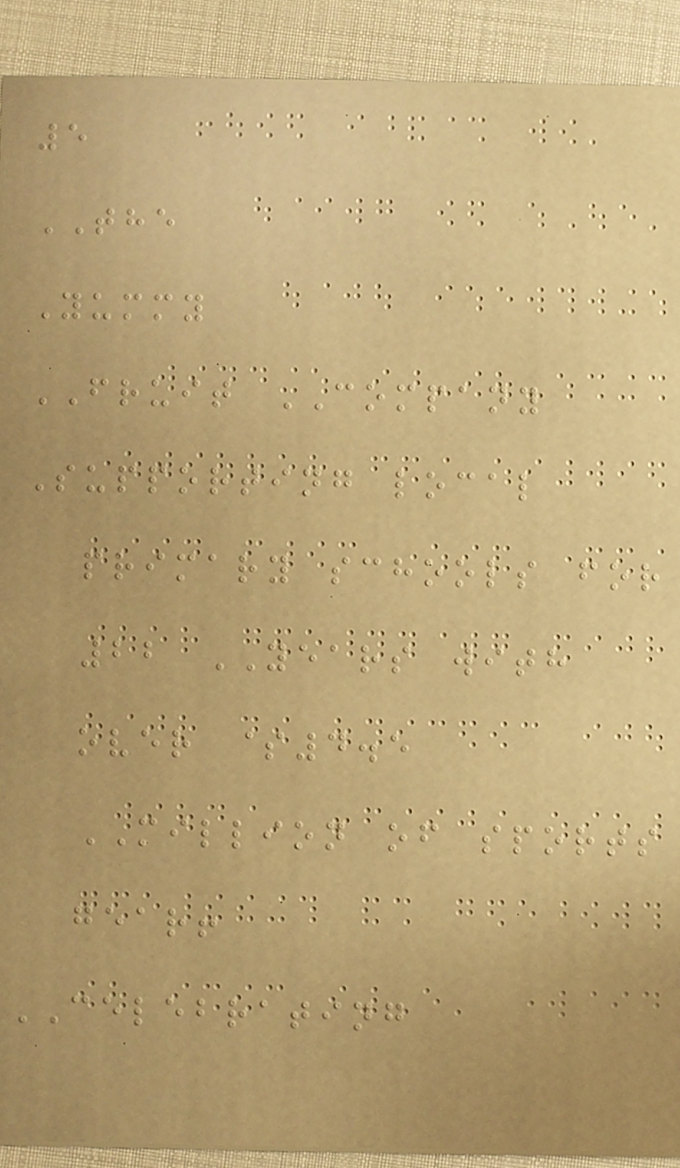5
THE
Yummy
FRUIT COMPANY
Supporting local
primary schools for
22 YEARS with
over $4.5
MILLION of sports
gear!
CELEBRATING
